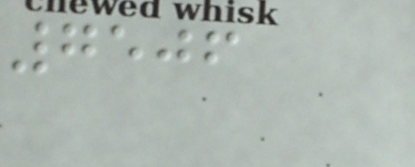7506
